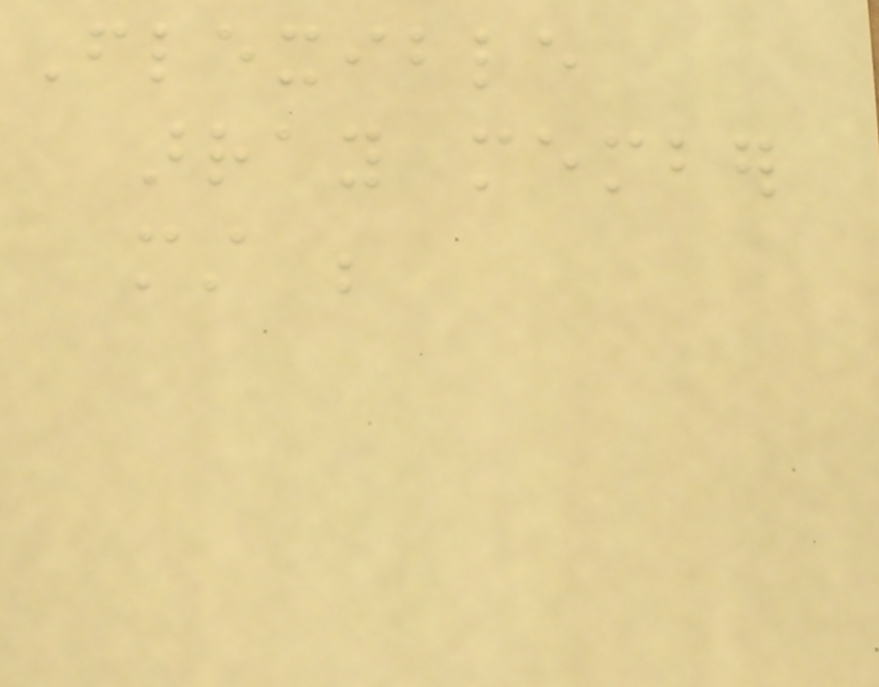Flexible
array member
must be
